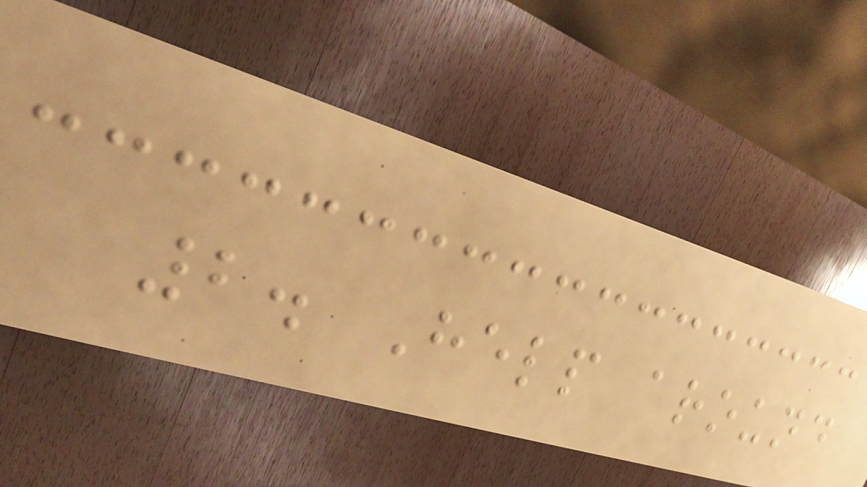2. Help around
